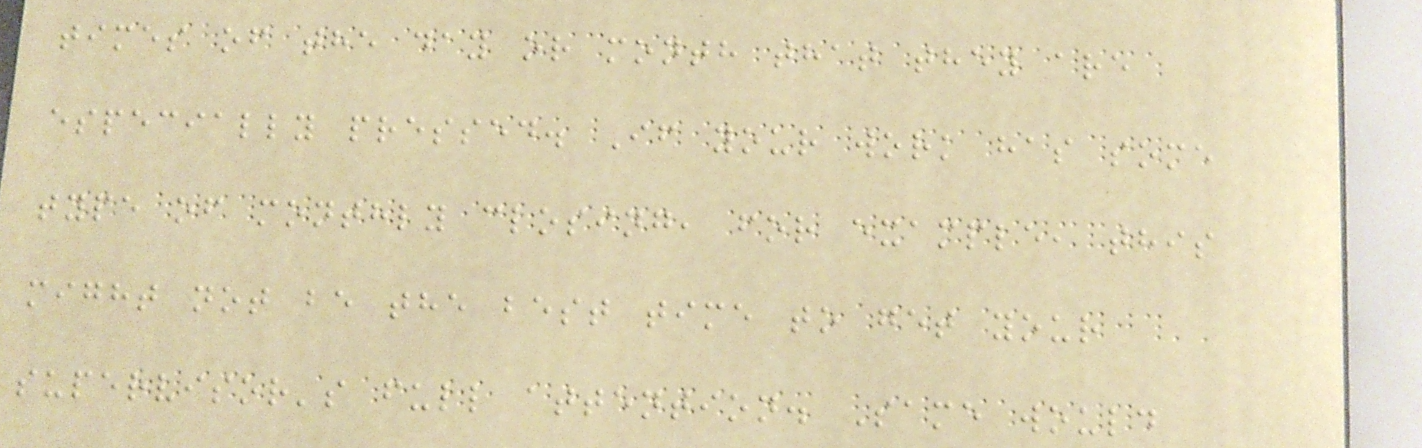times of the day or month that they are
especially pressed. If your work has some
type of monthly closing, for example, this
might not be the best time to get your
supervisor's full attention. Same would
